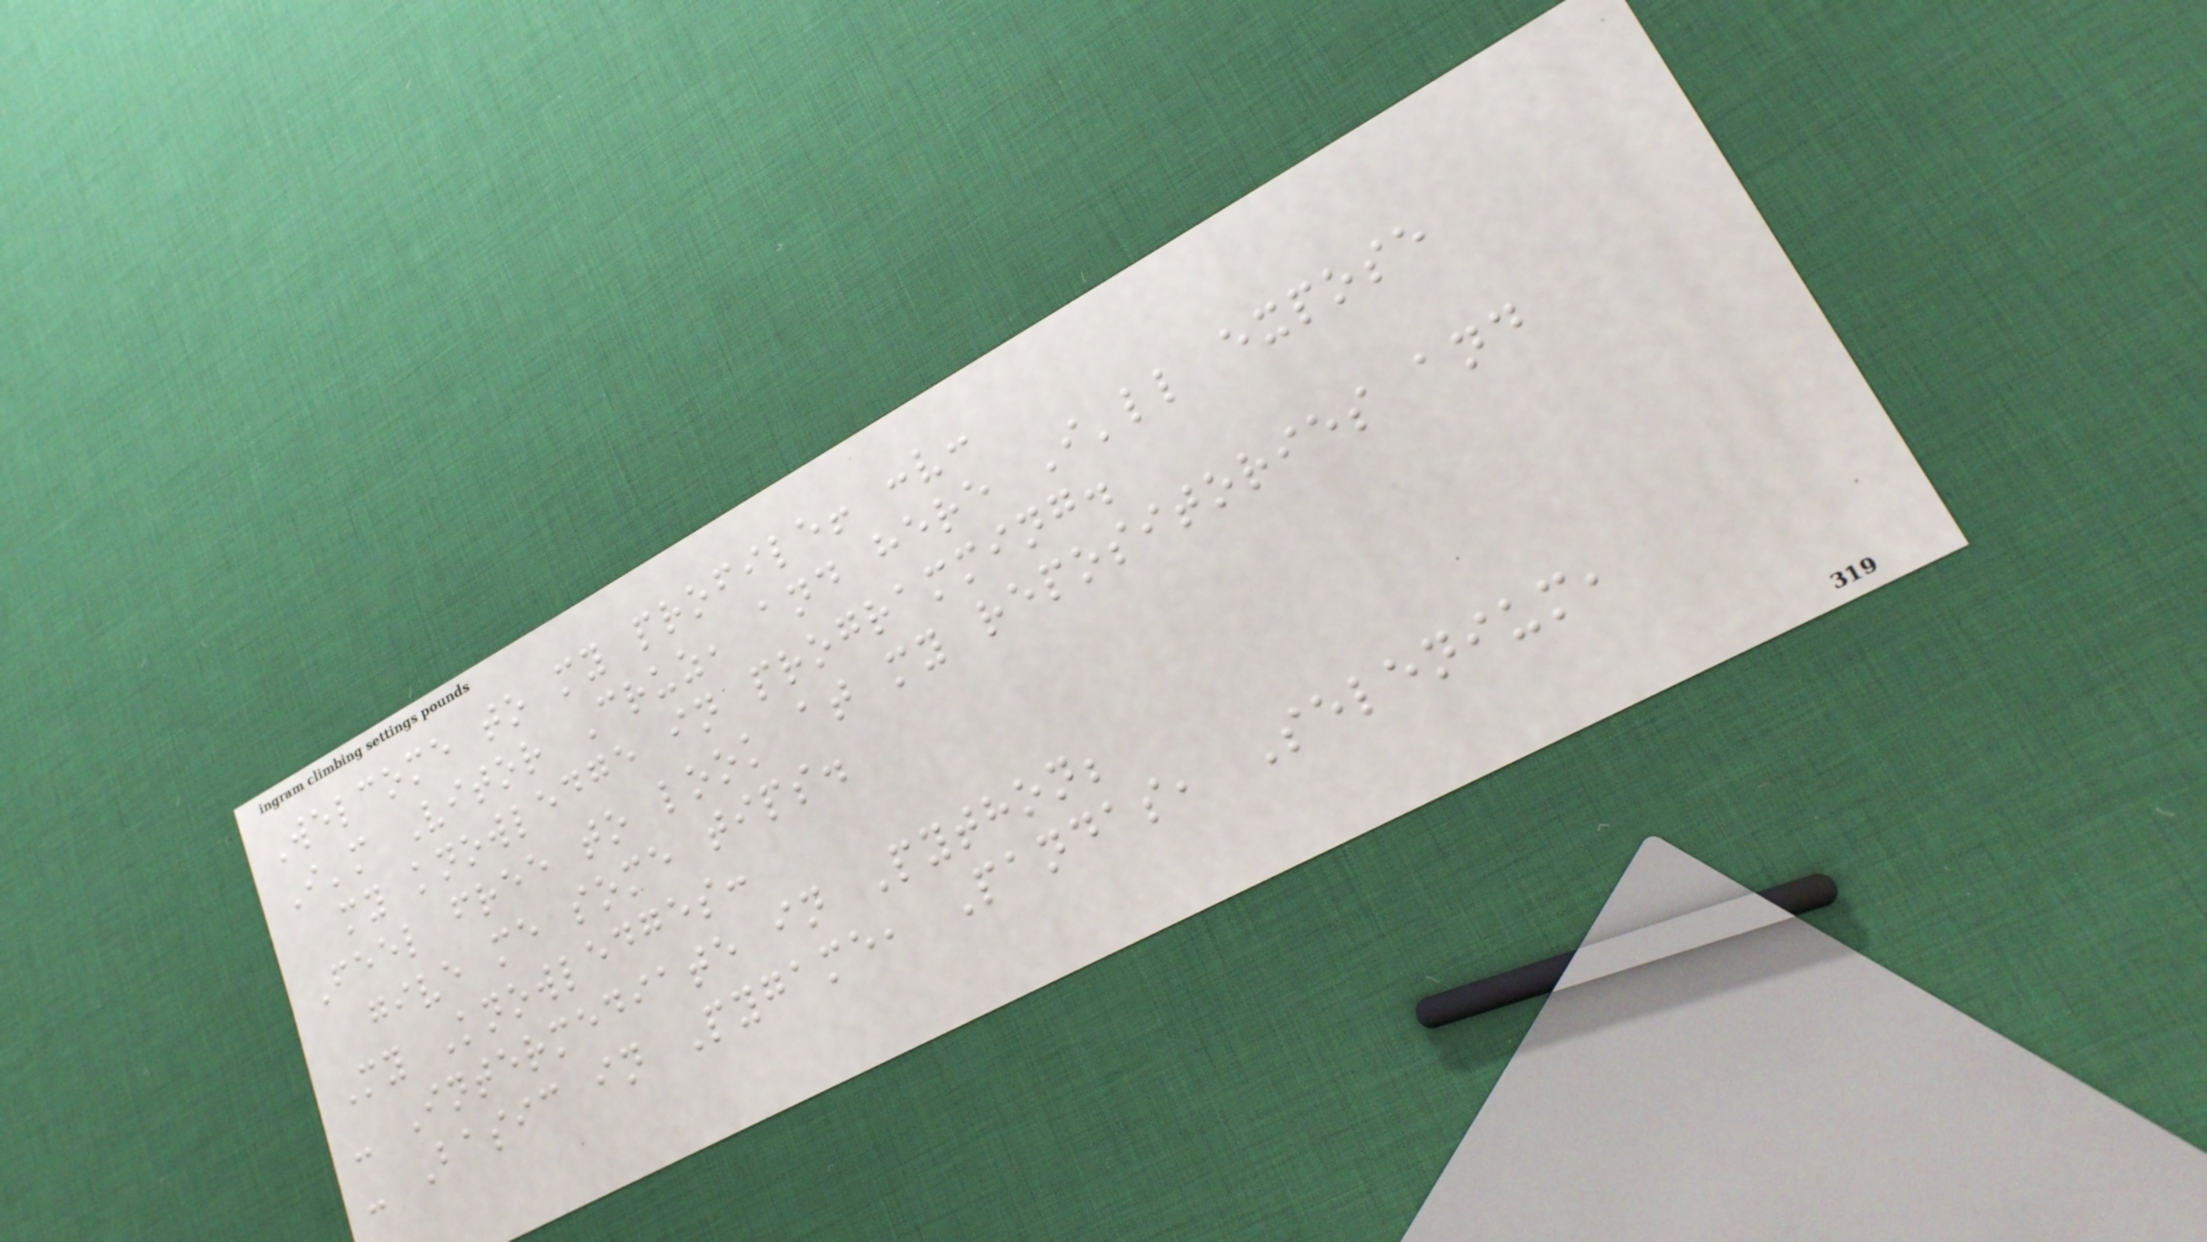Welcome to my profile! :v:
I'm Vitor Cruz, and here I'll expose
my knowledge in programming.
Feel free to look at my repositories and
give me some tips.
My Knowledges:
- Intermediate in Python;
- Basic in Pygame, Pandas, Selenium,
